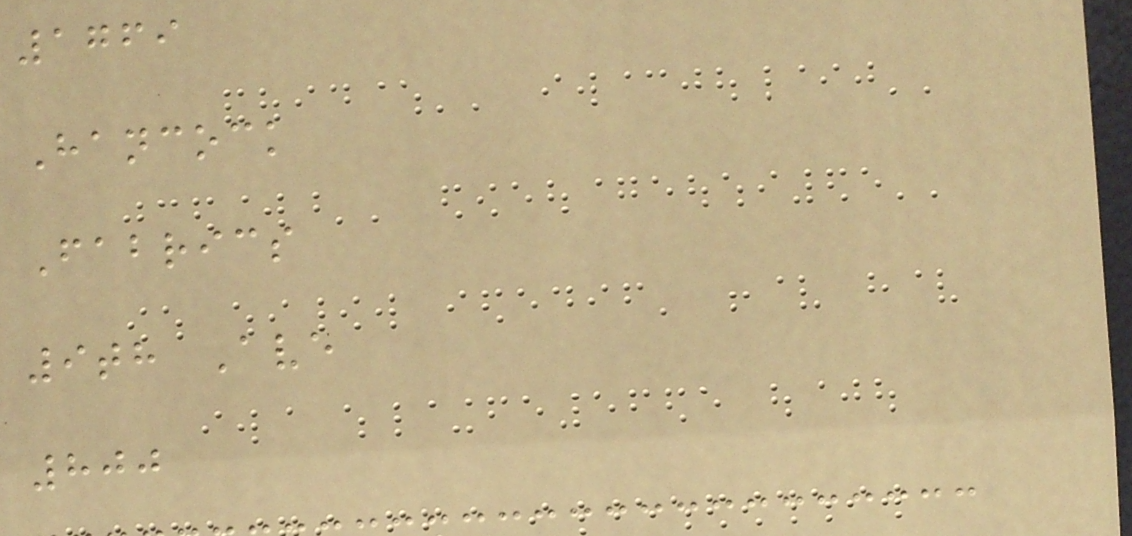1769
Hancock
Fabrics
9th Ave
800
